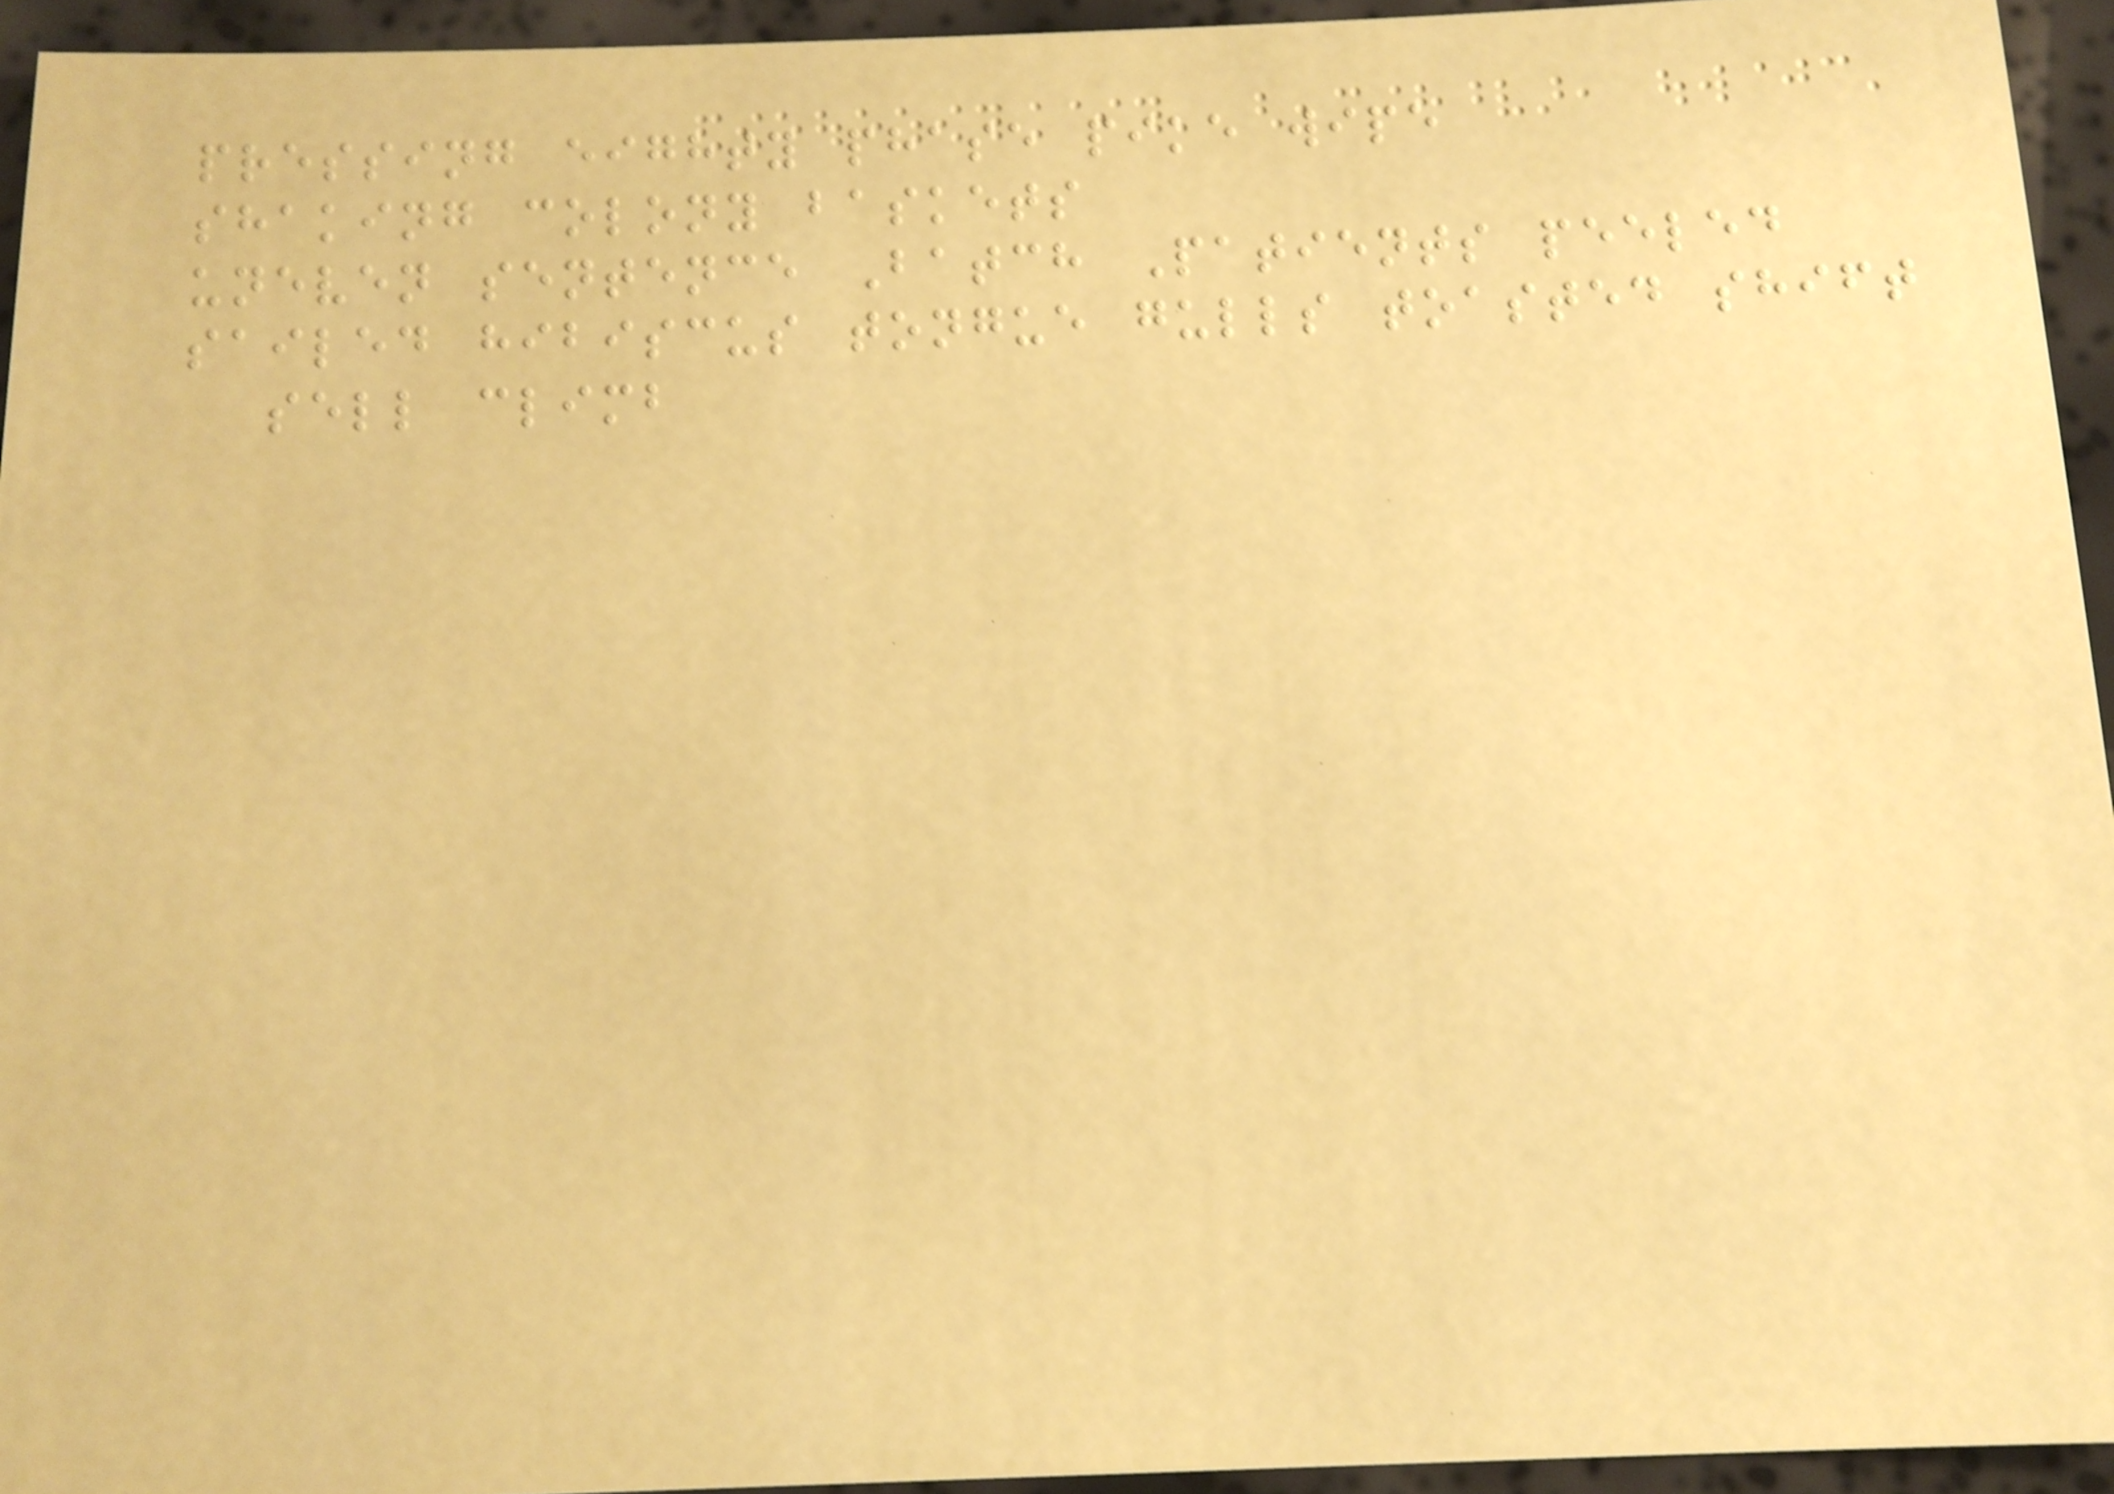pressing eighty phase pike wipe
shaking colony baskets
uneven sentence Batch Patients peeled
sailed hibiscus tongue gulls toasted shift
sell climb
